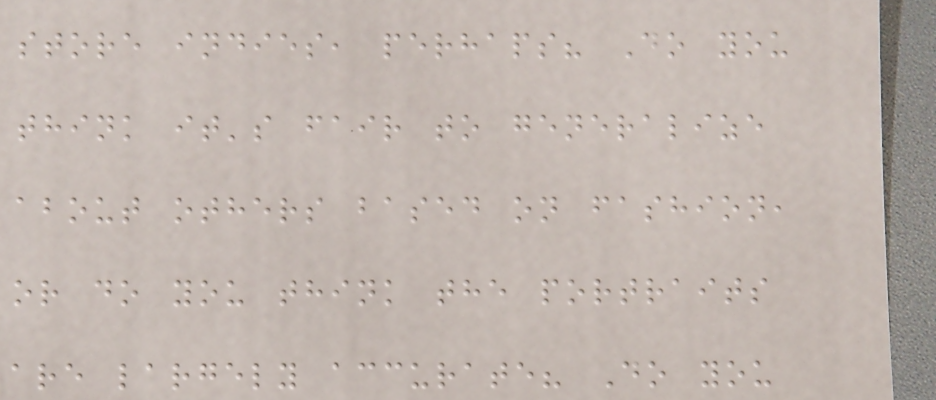store indies, perhaps? Do you
think it's fair to generalize
about others based on fashion,
or do you think the portraits
are largely accurate? Do you
